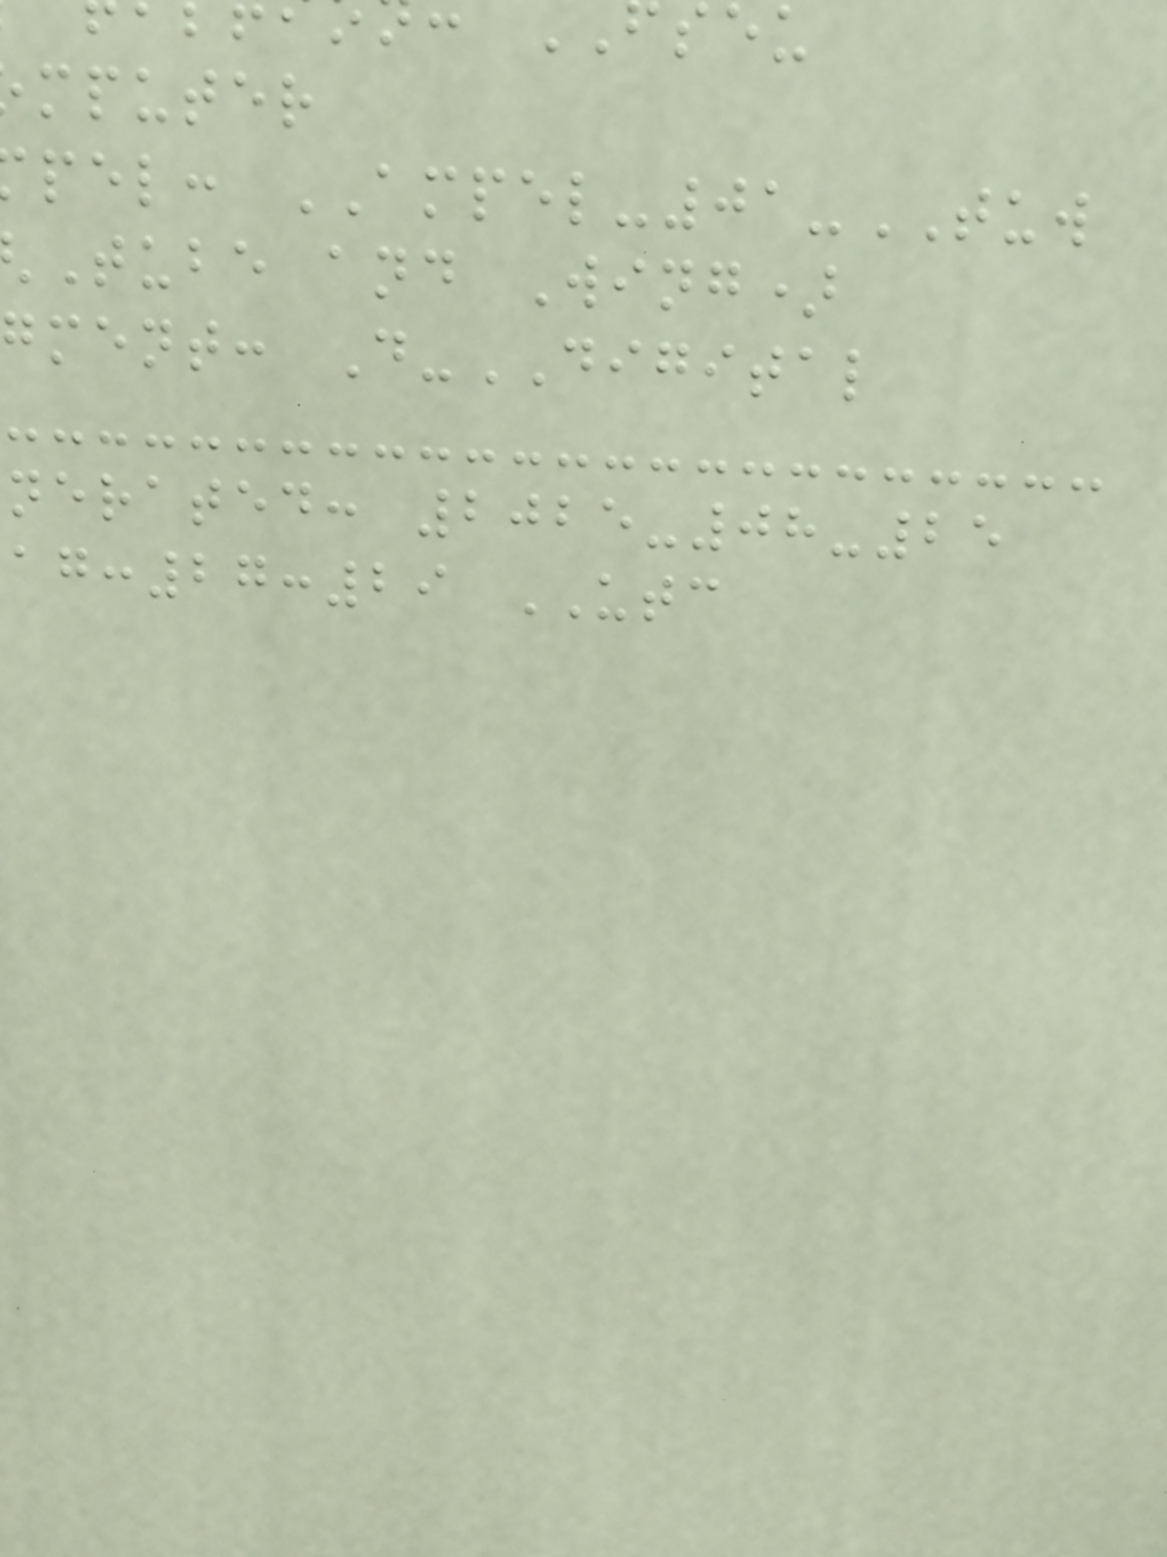mputer
pel: AMPEL-01-TUW
Tube and Wing)
gment: D-DIGITAL
nerated: 2025-08-25
:27:29 UTC
